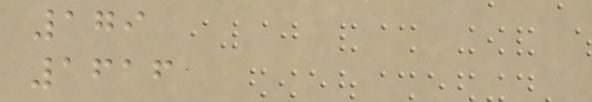179
1616
